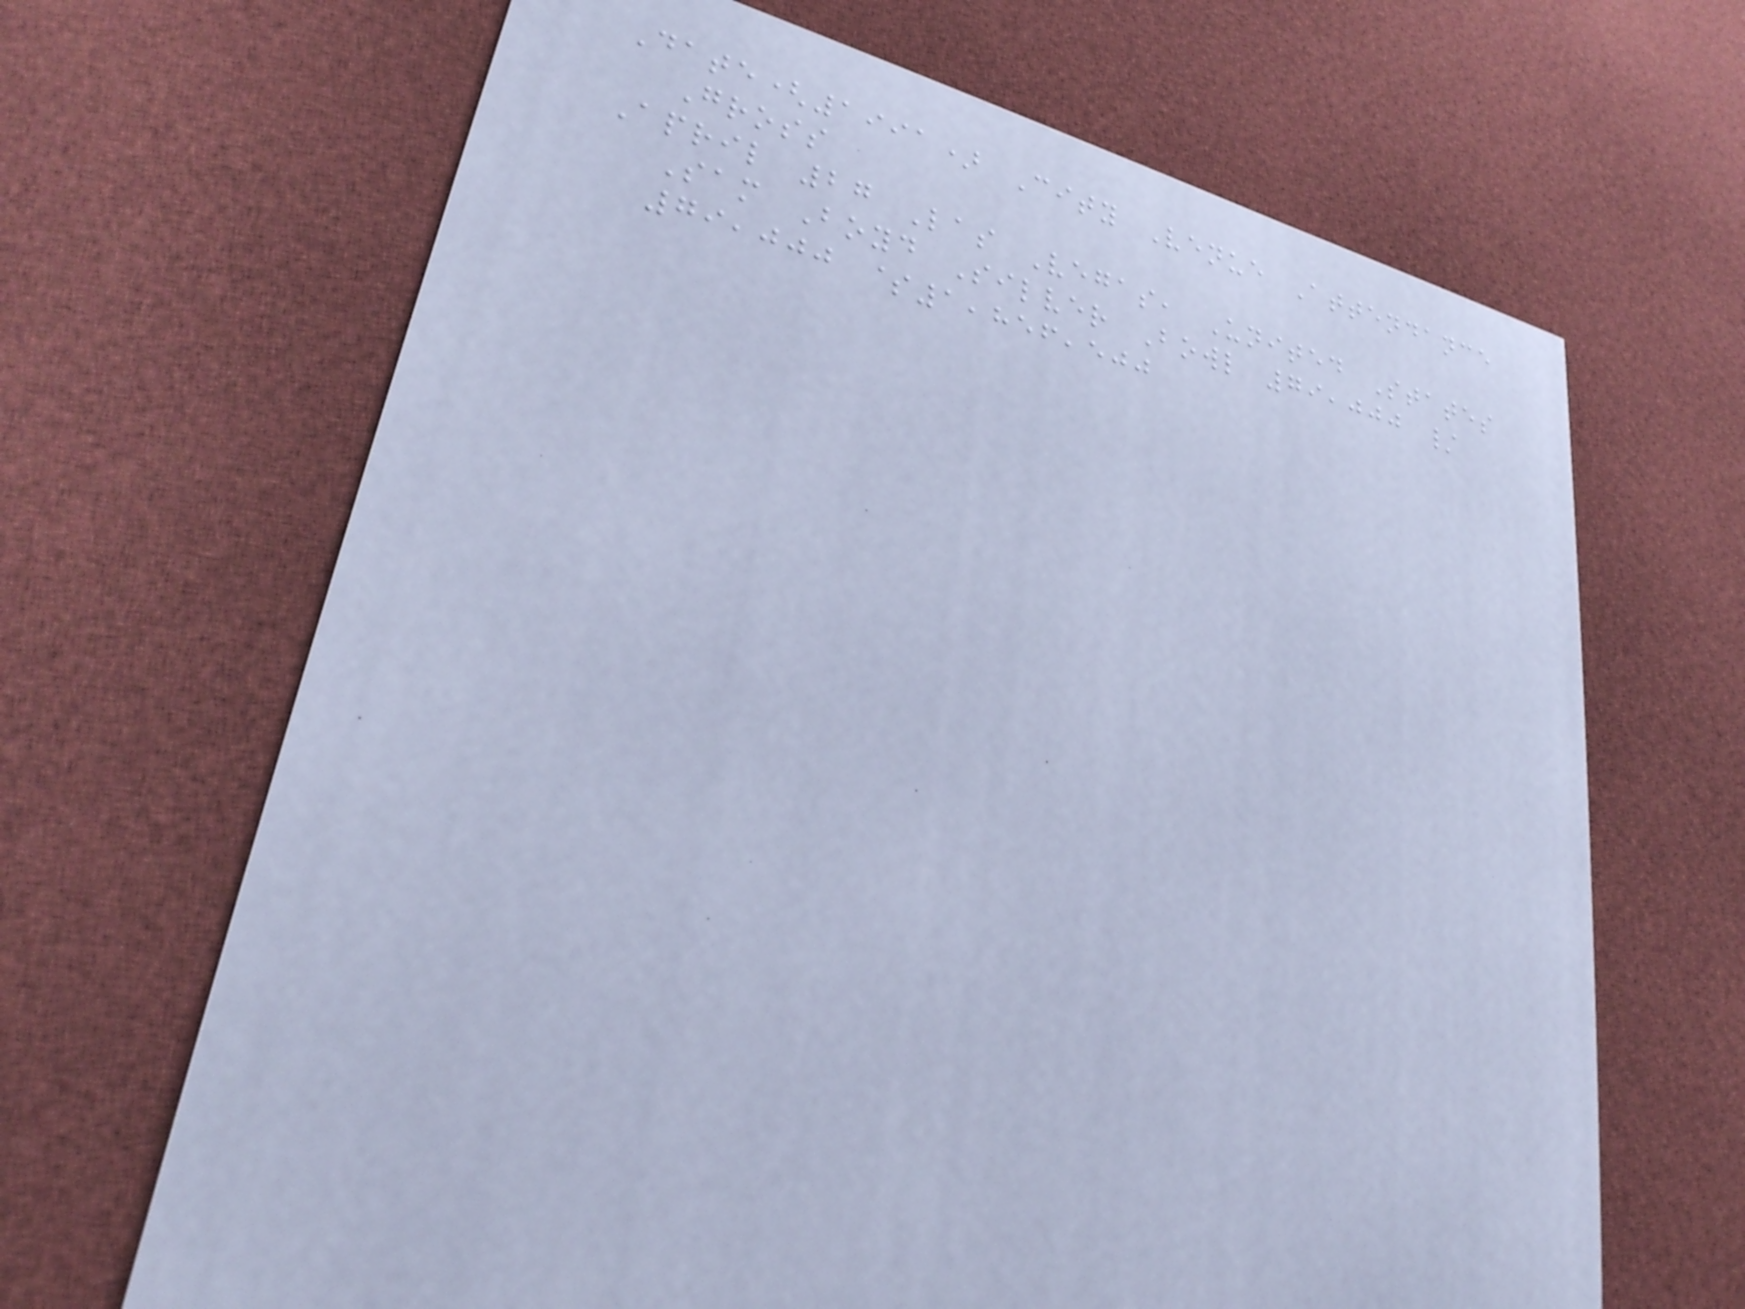Date(1991) City Venue Attendance
Gross
April 27 Las Vegas, United States
Sam Boyd Silver Bowl 79,000 /
79,000 $1,856,500
